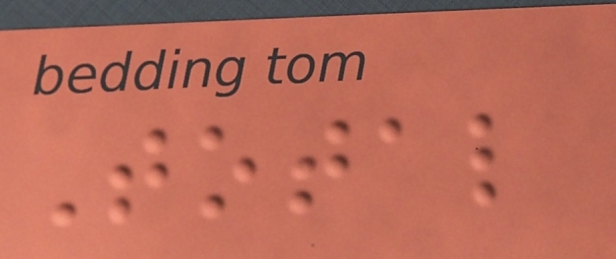Total
